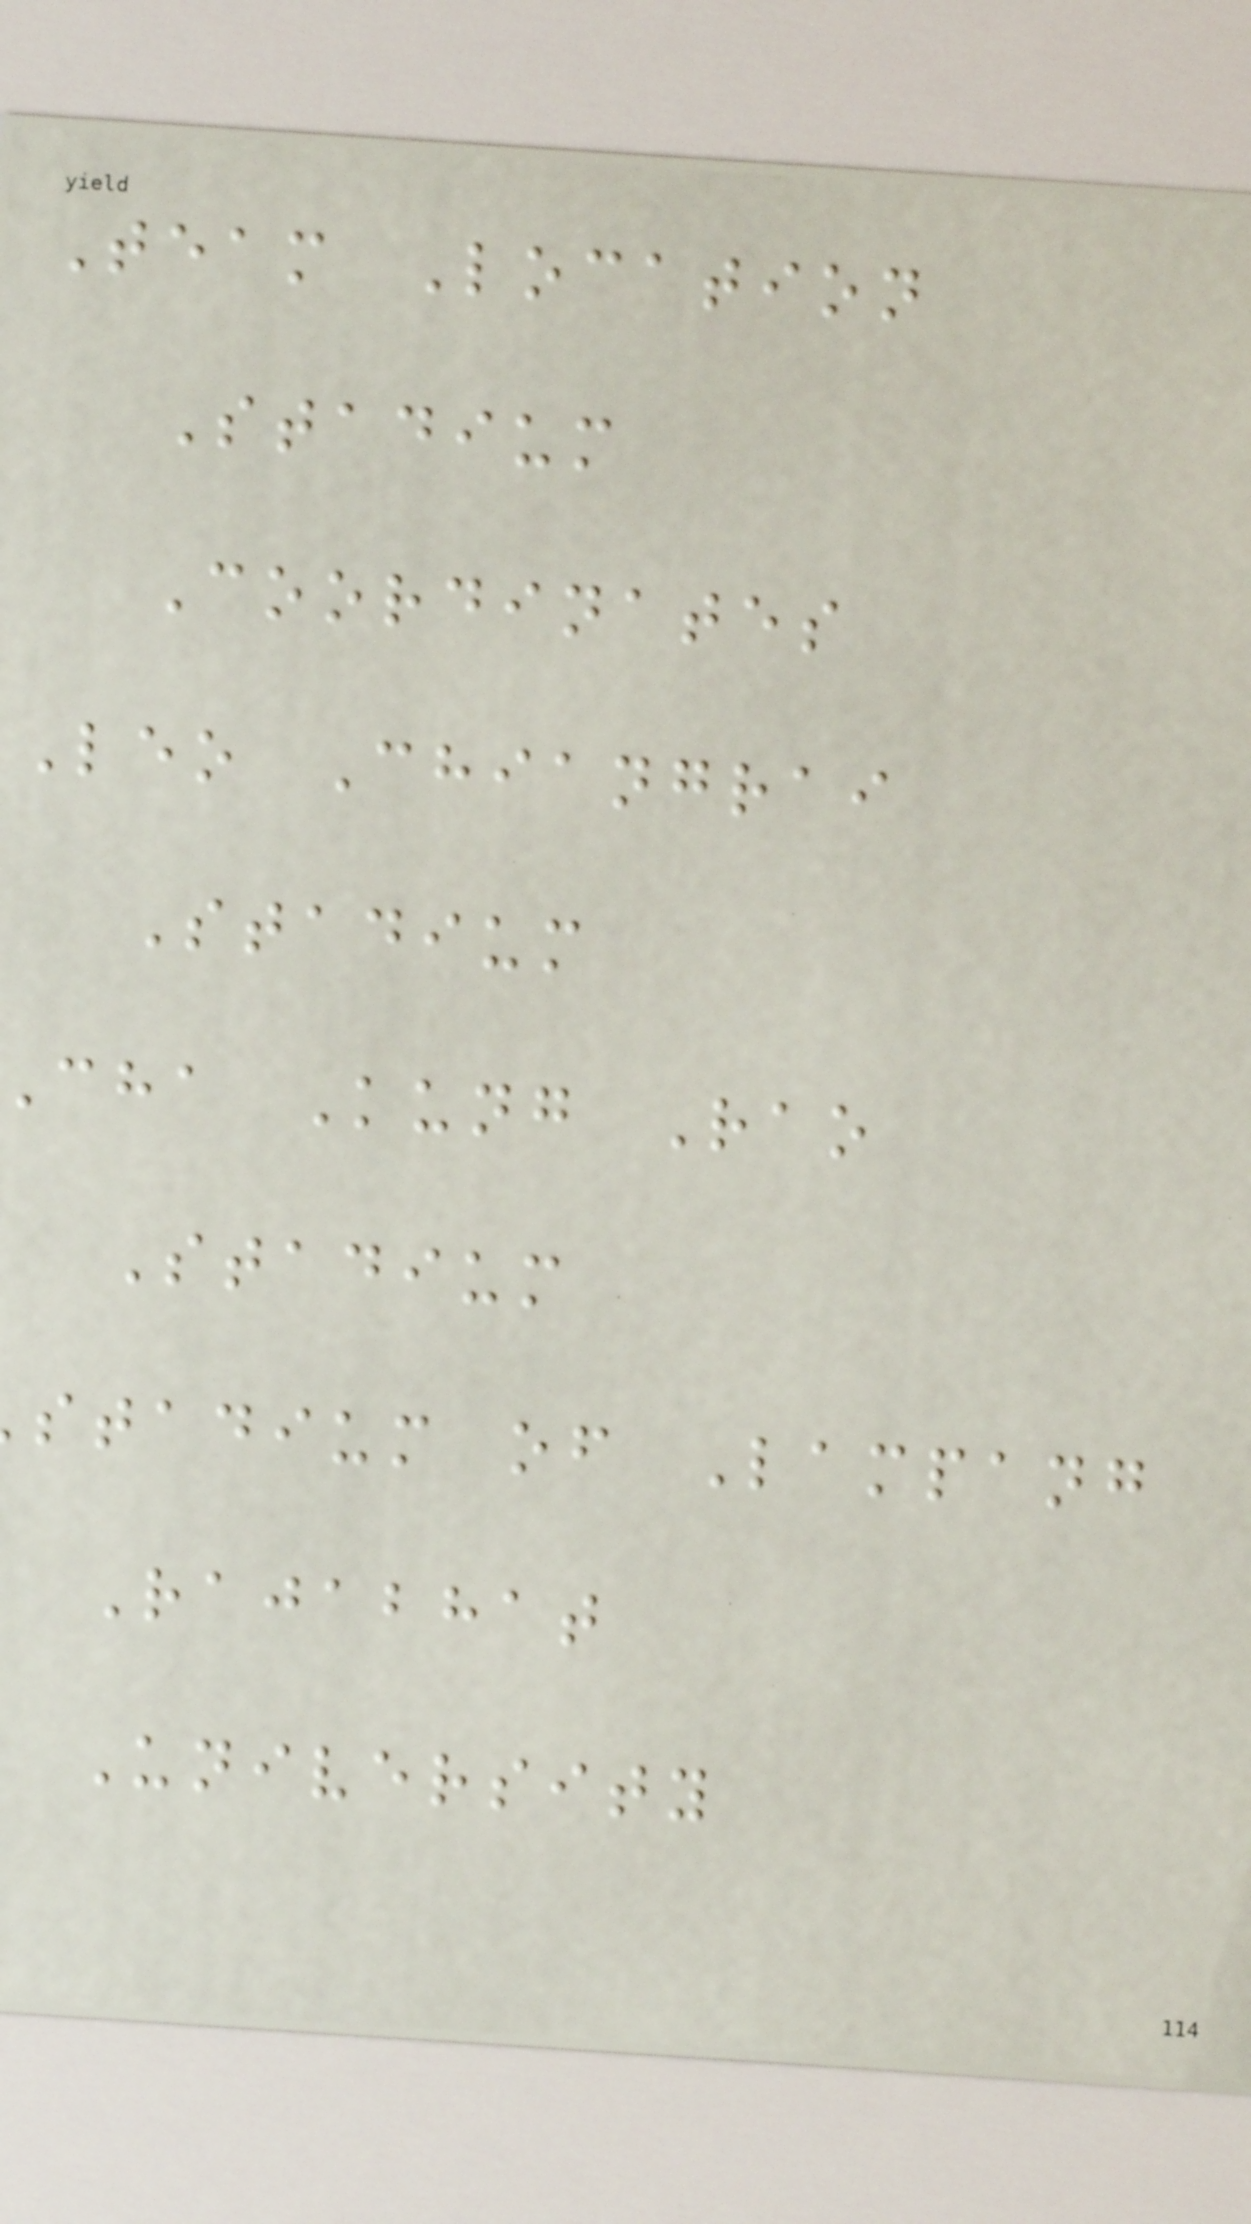Team Location
Stadium
Coordinates
Leo Chiangrai
Stadium
cha Kung Rao
Stadium
stadium of Lampang
Rajabhat
University
